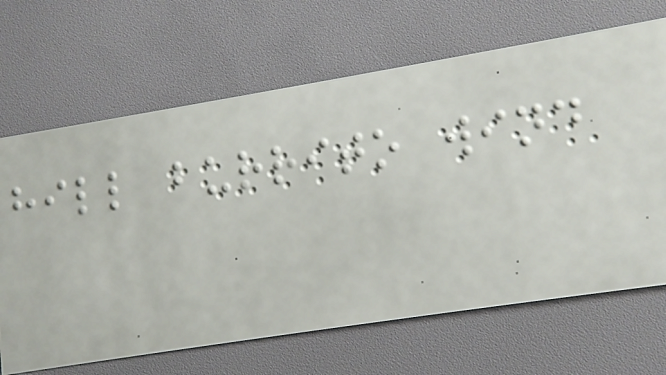hill burrito wind
